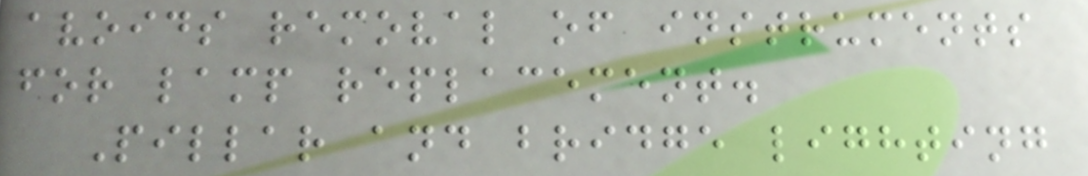avoids removal of instruments
for lamp replacement.
Pillar and bridge lighting
